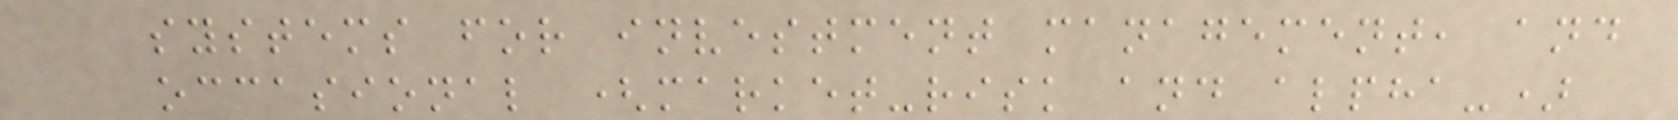systems for investment management, and
occasional (market-risk and alpha-)
